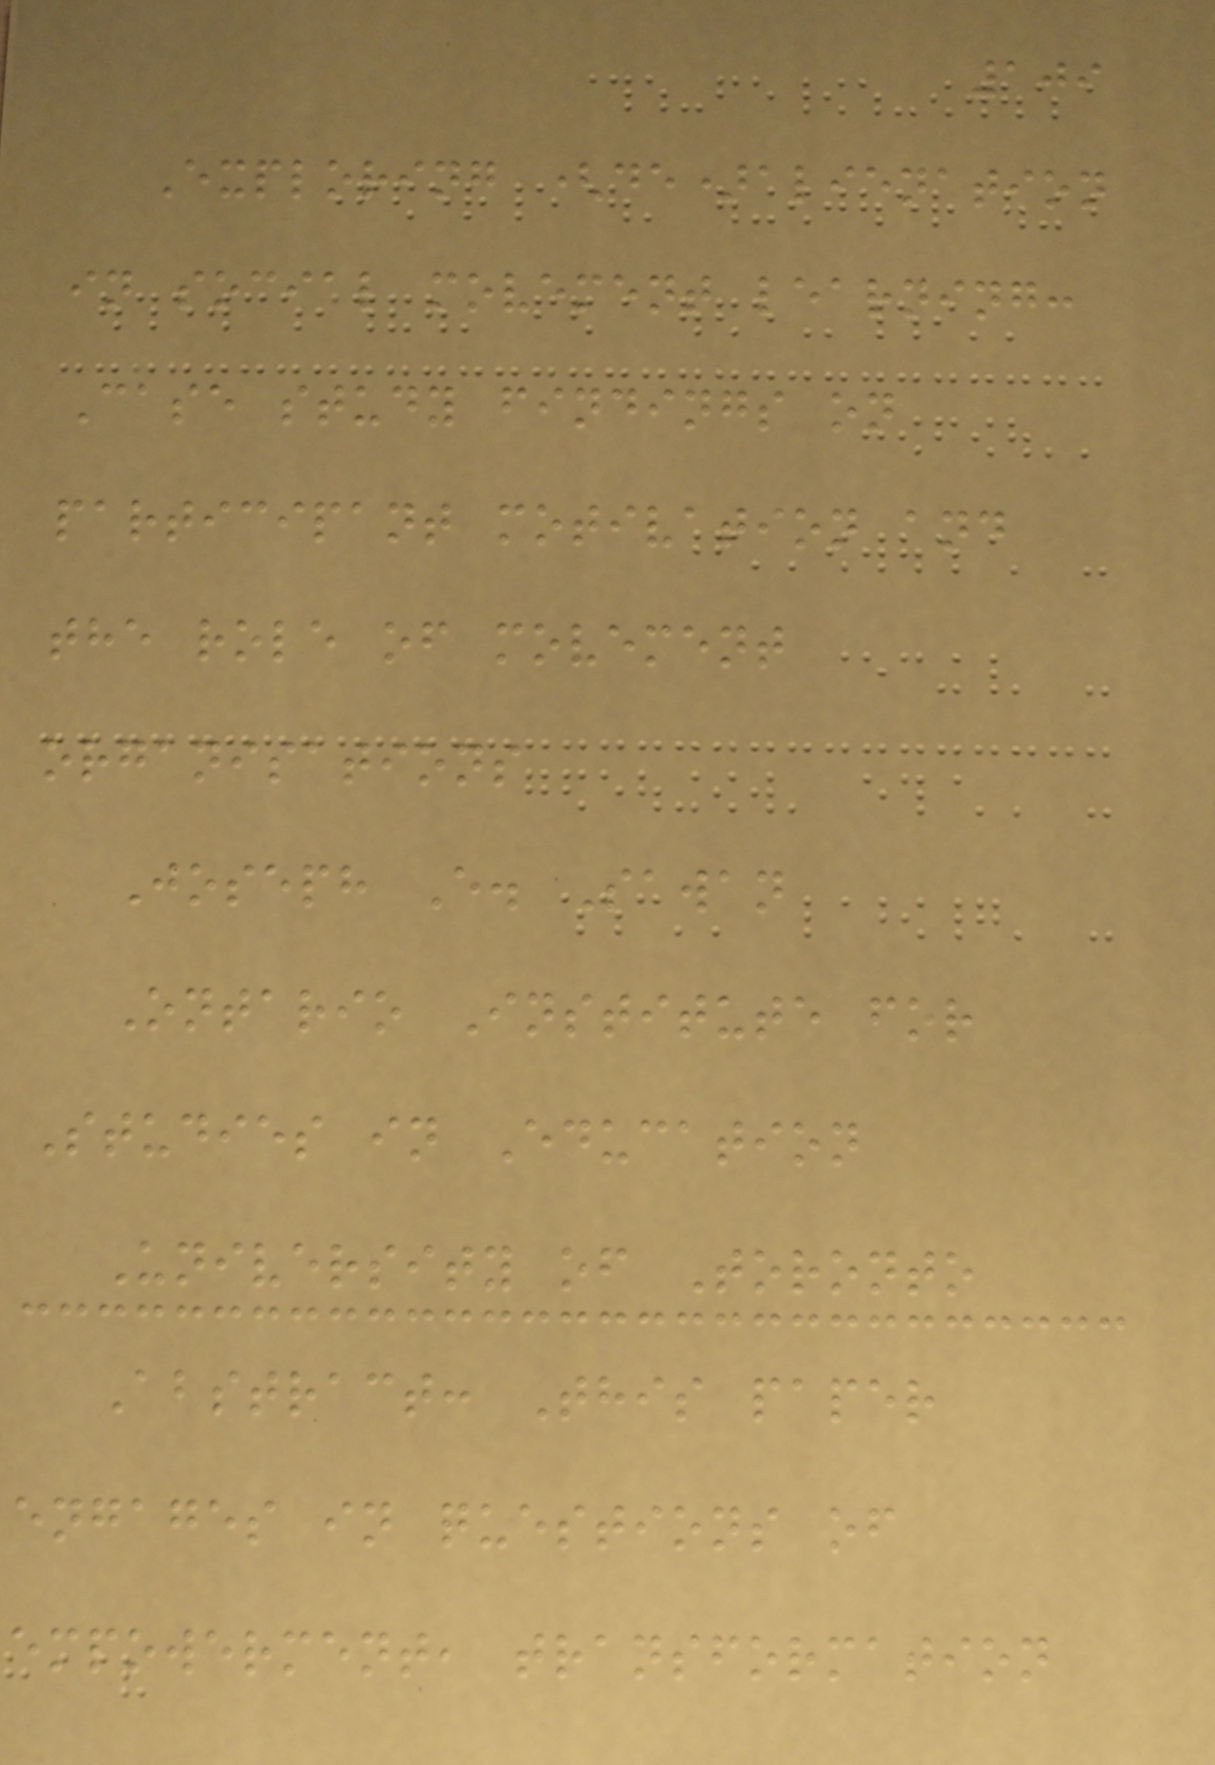109
Exploring (de)alienation
in social movement learning:
Case study findings on
participant motivation and
the role of movement
organisations
Joseph E. Sawan
Ontario Institute for
Studies in Education
University of Toronto
Abstract: This paper
engages in questions of
empowerment, transformation
